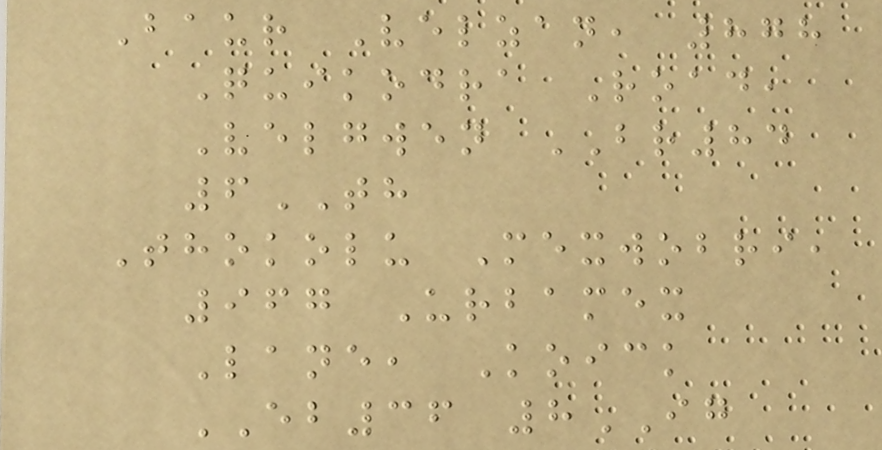Baur Velzan, 878
Quikodra Road,
Velgwen BR84
6TH
Thokolu Mexwobri,
967 Urbamex
Lane, Koick
EB36 8IG
